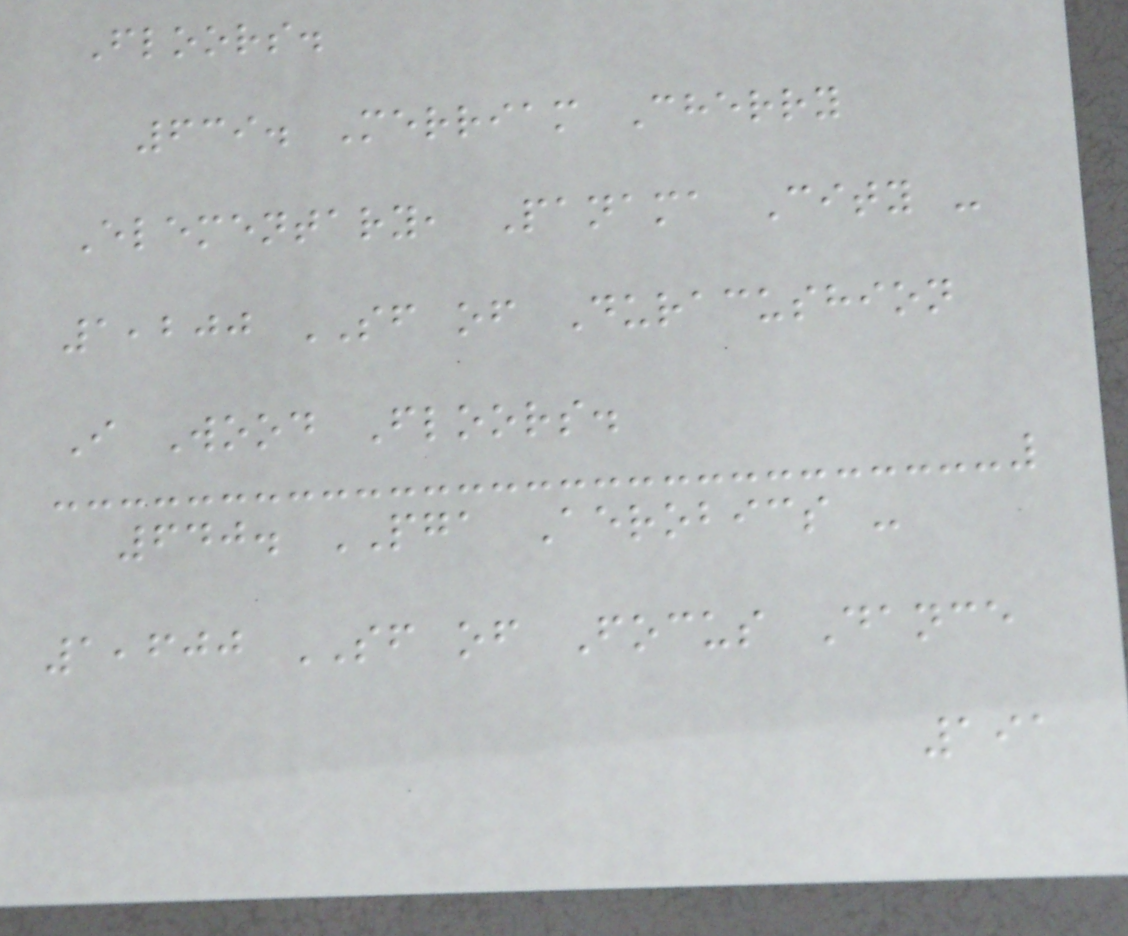Floors.
639. Merriam Cherry
Elementary, Panama City -
1,200 SF of Duracushion
I Wood Floors.
640. PGA Aerobics -
1,600 SF of Focus Dance
191
